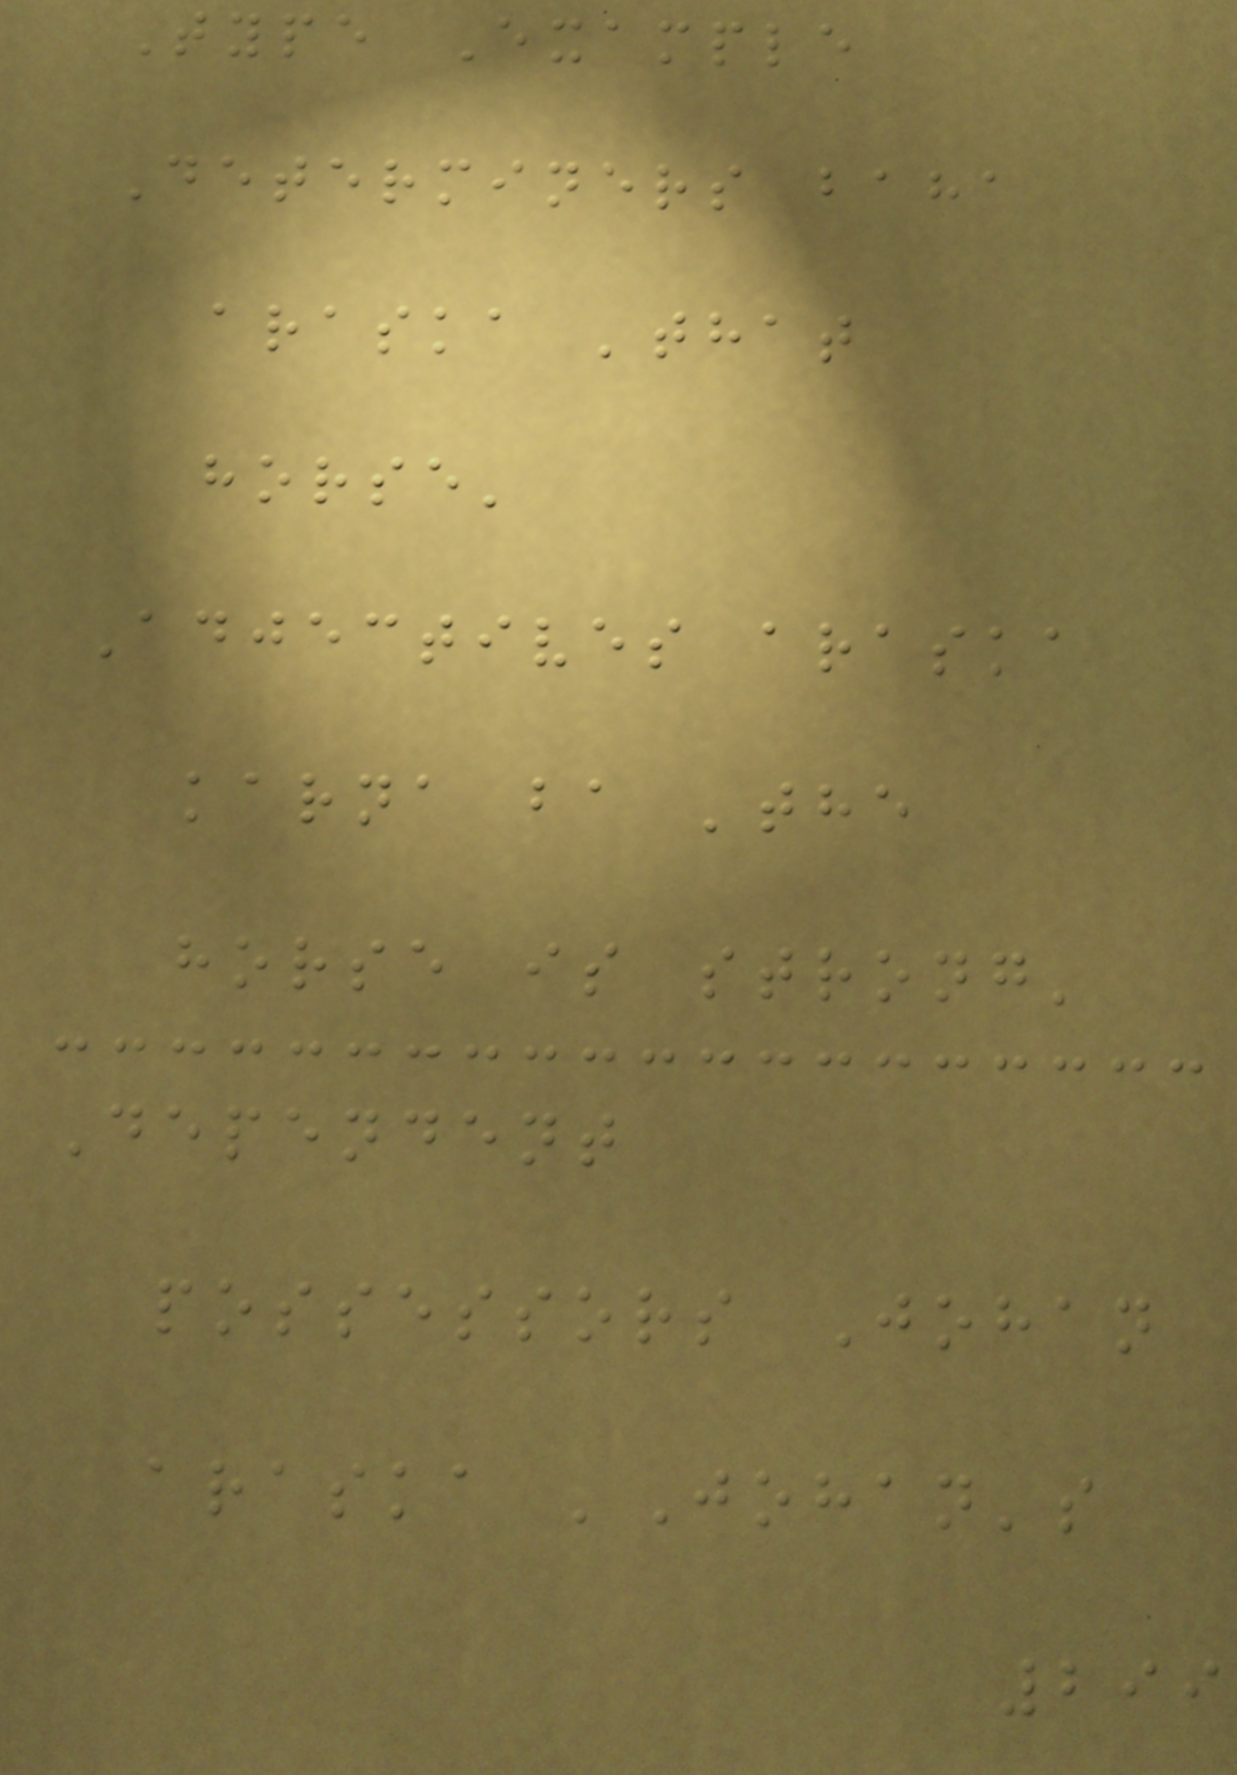Type Example
Determiners baha
araska 'that
horse'
Adjectives araska
karna ba 'the
horse is strong'
Dependent
possessors Johan
araska 'Johan's
299
